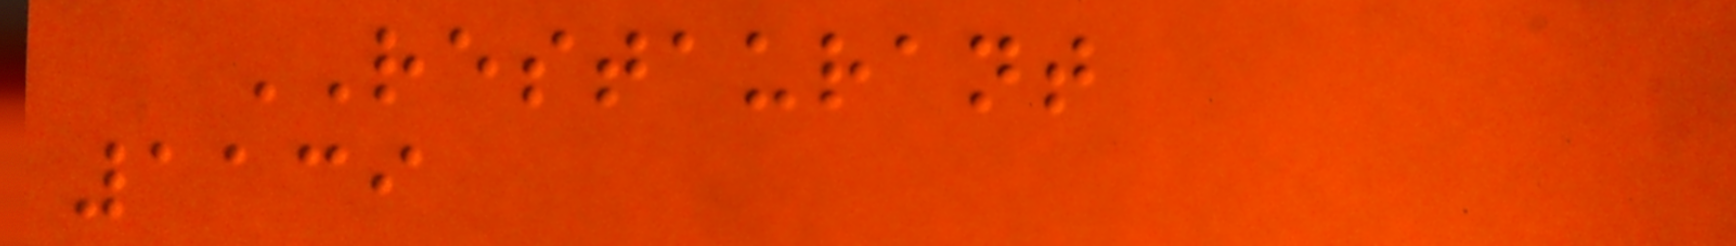RESTAURANT
1139
